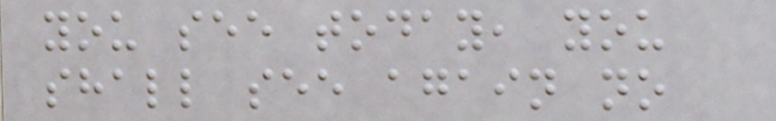you see today, you
shall see again no
